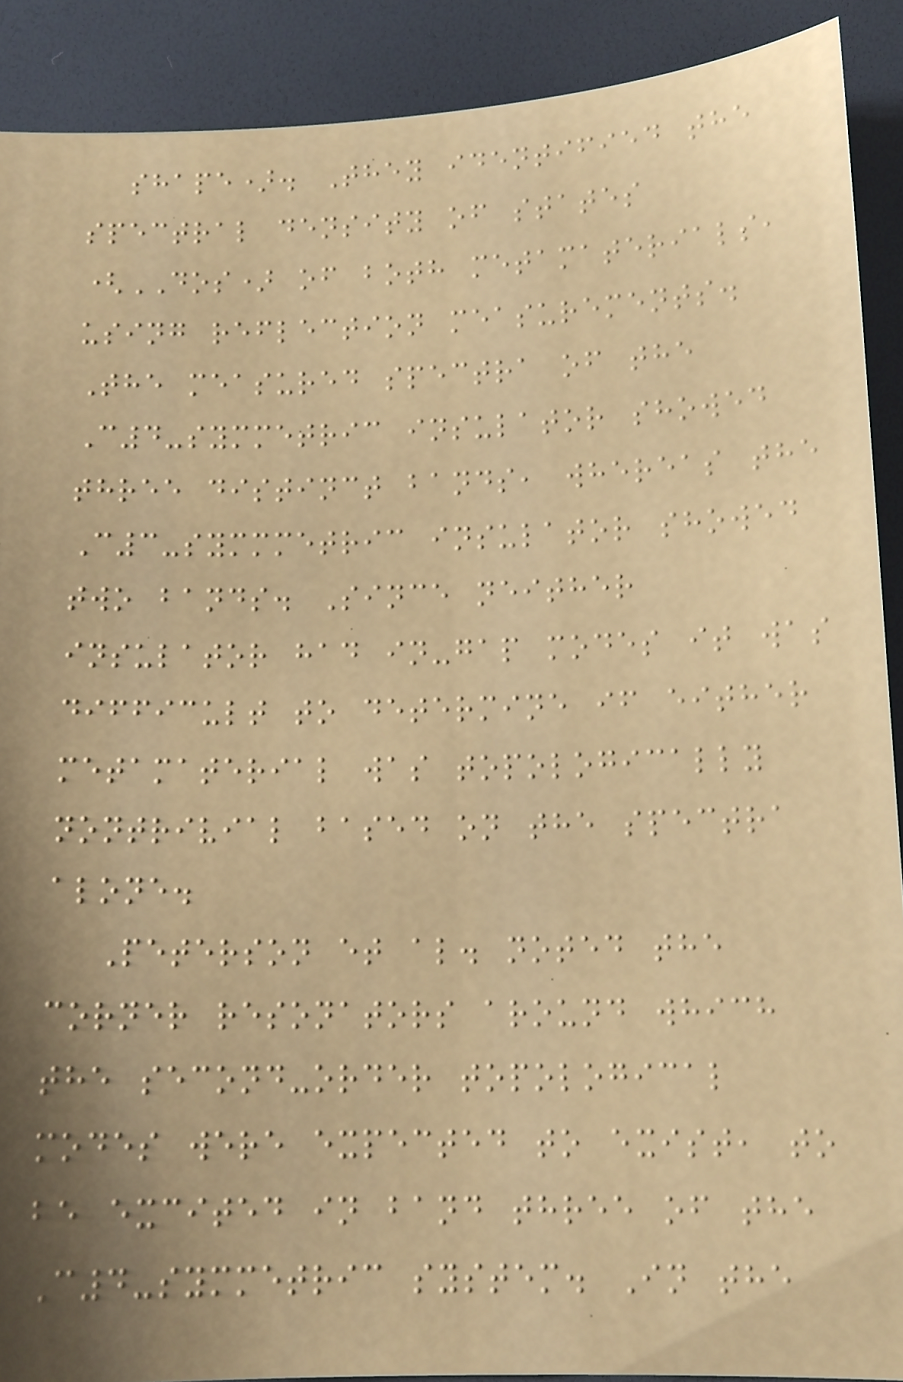shape). They identified the
spectral density of states
(DOS) of both metamaterials,
using reflection measurements.
The measured spectra of the
C4-symmetric insulator showed
three distinct bands, whereas the
C3-symmmetric insulator showed
two bands. Since neither
insulator had in-gap modes it was
difficult to determine if either
metamaterial was topologically
nontrivial based on the spectra
alone.
Peterson et al. noted the
corner resonators around which
the second-order topological
modes were expected to exist, to
be excited in band three of the
C4-symmetric system. In the
